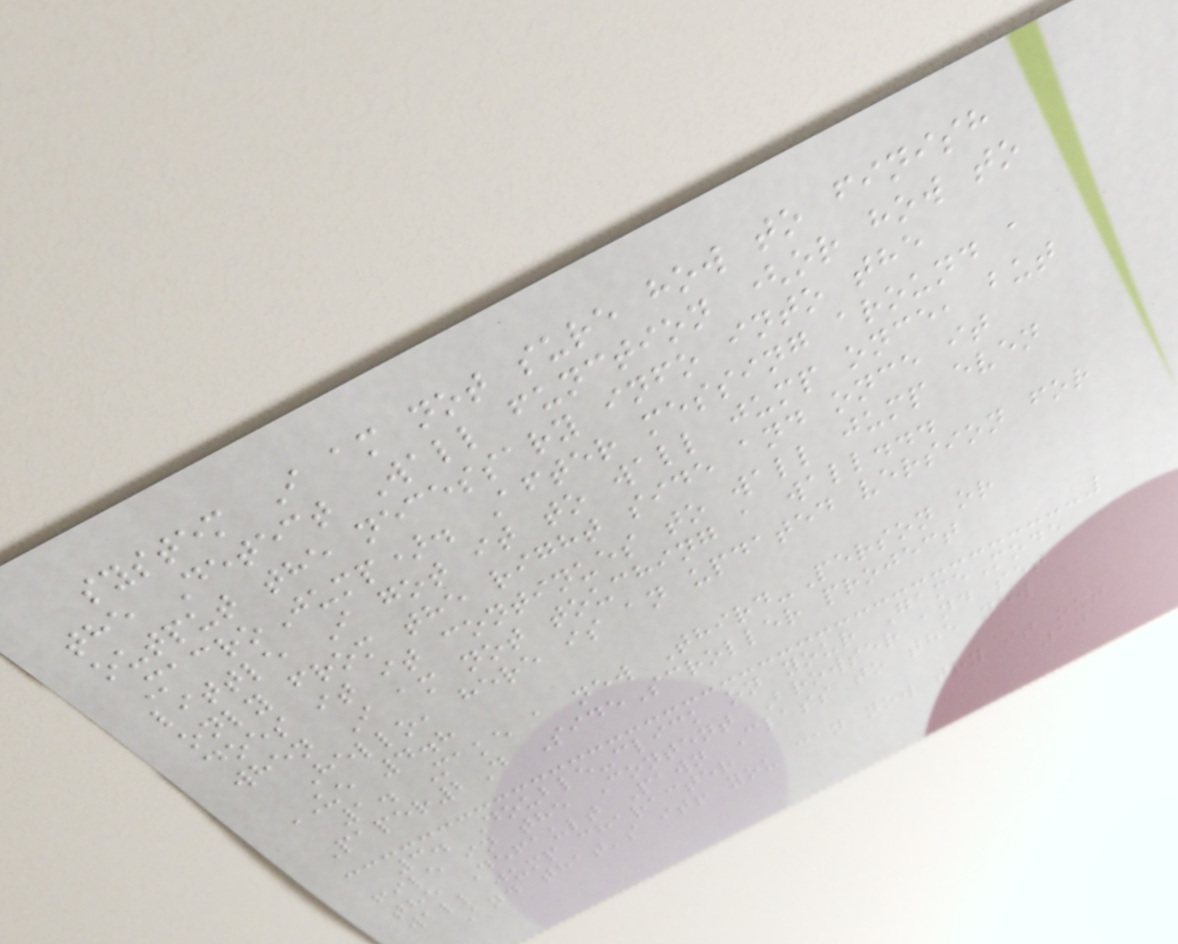system I am not sure how to finish
the Detect Wall function (or how to
output the necessary info into the
MacroJump). After messing around a
little I got it to wall jump once, but
only from the right side and once it
does it it continues to wall jump even
when I am not touching a wall...
Hello, here is an updated version for
UE 4.8
1. Make a new Third-Person or
Paper2D SideScroller project
3. Double-click on your GameMode
file in the Content Browser and set
the Default Pawn Class to the new
wall jump character
And that's it! you can now try it out
101
